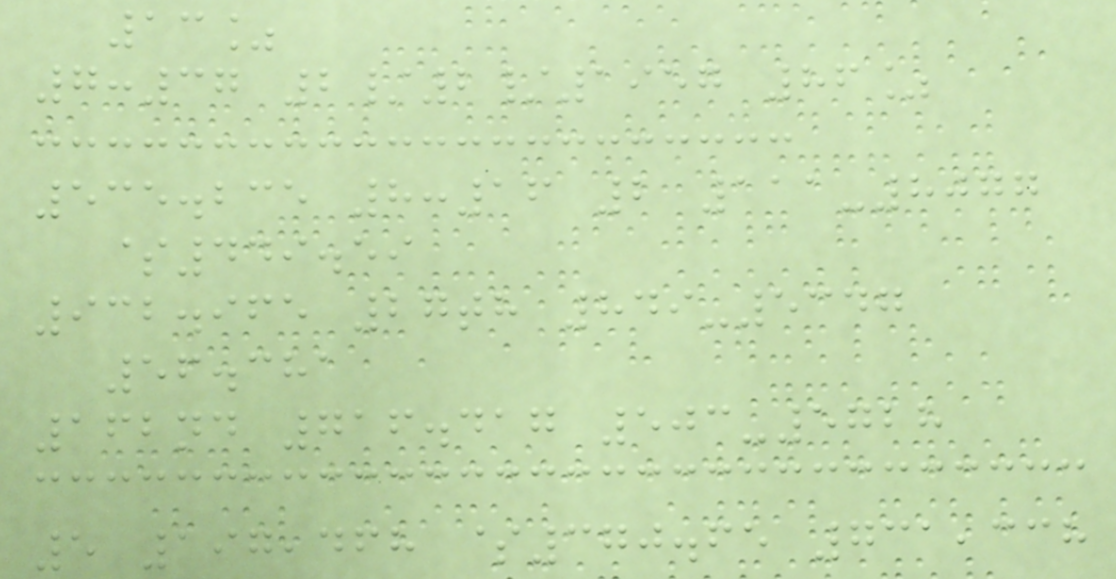13%
7:37 2/2/1957 86%
535.235 8:16 2 111-8077
$449.59
932.965 27th 849-5347
56.381
162nd 716.417 503-5728
5 197,468 $370.65 731,338
